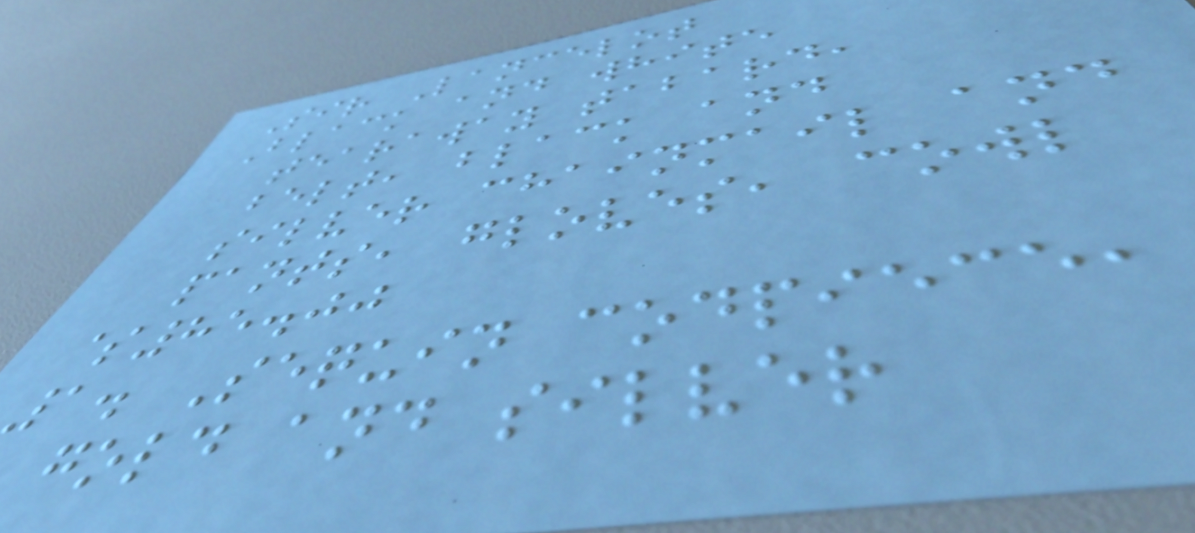Sir Lancelot
Black and white
tearaway tabard,
belt, black and
silver chainmail and
pants, gloves, cowl
$85.00
1. Sequin codpiece,
gold and silver
